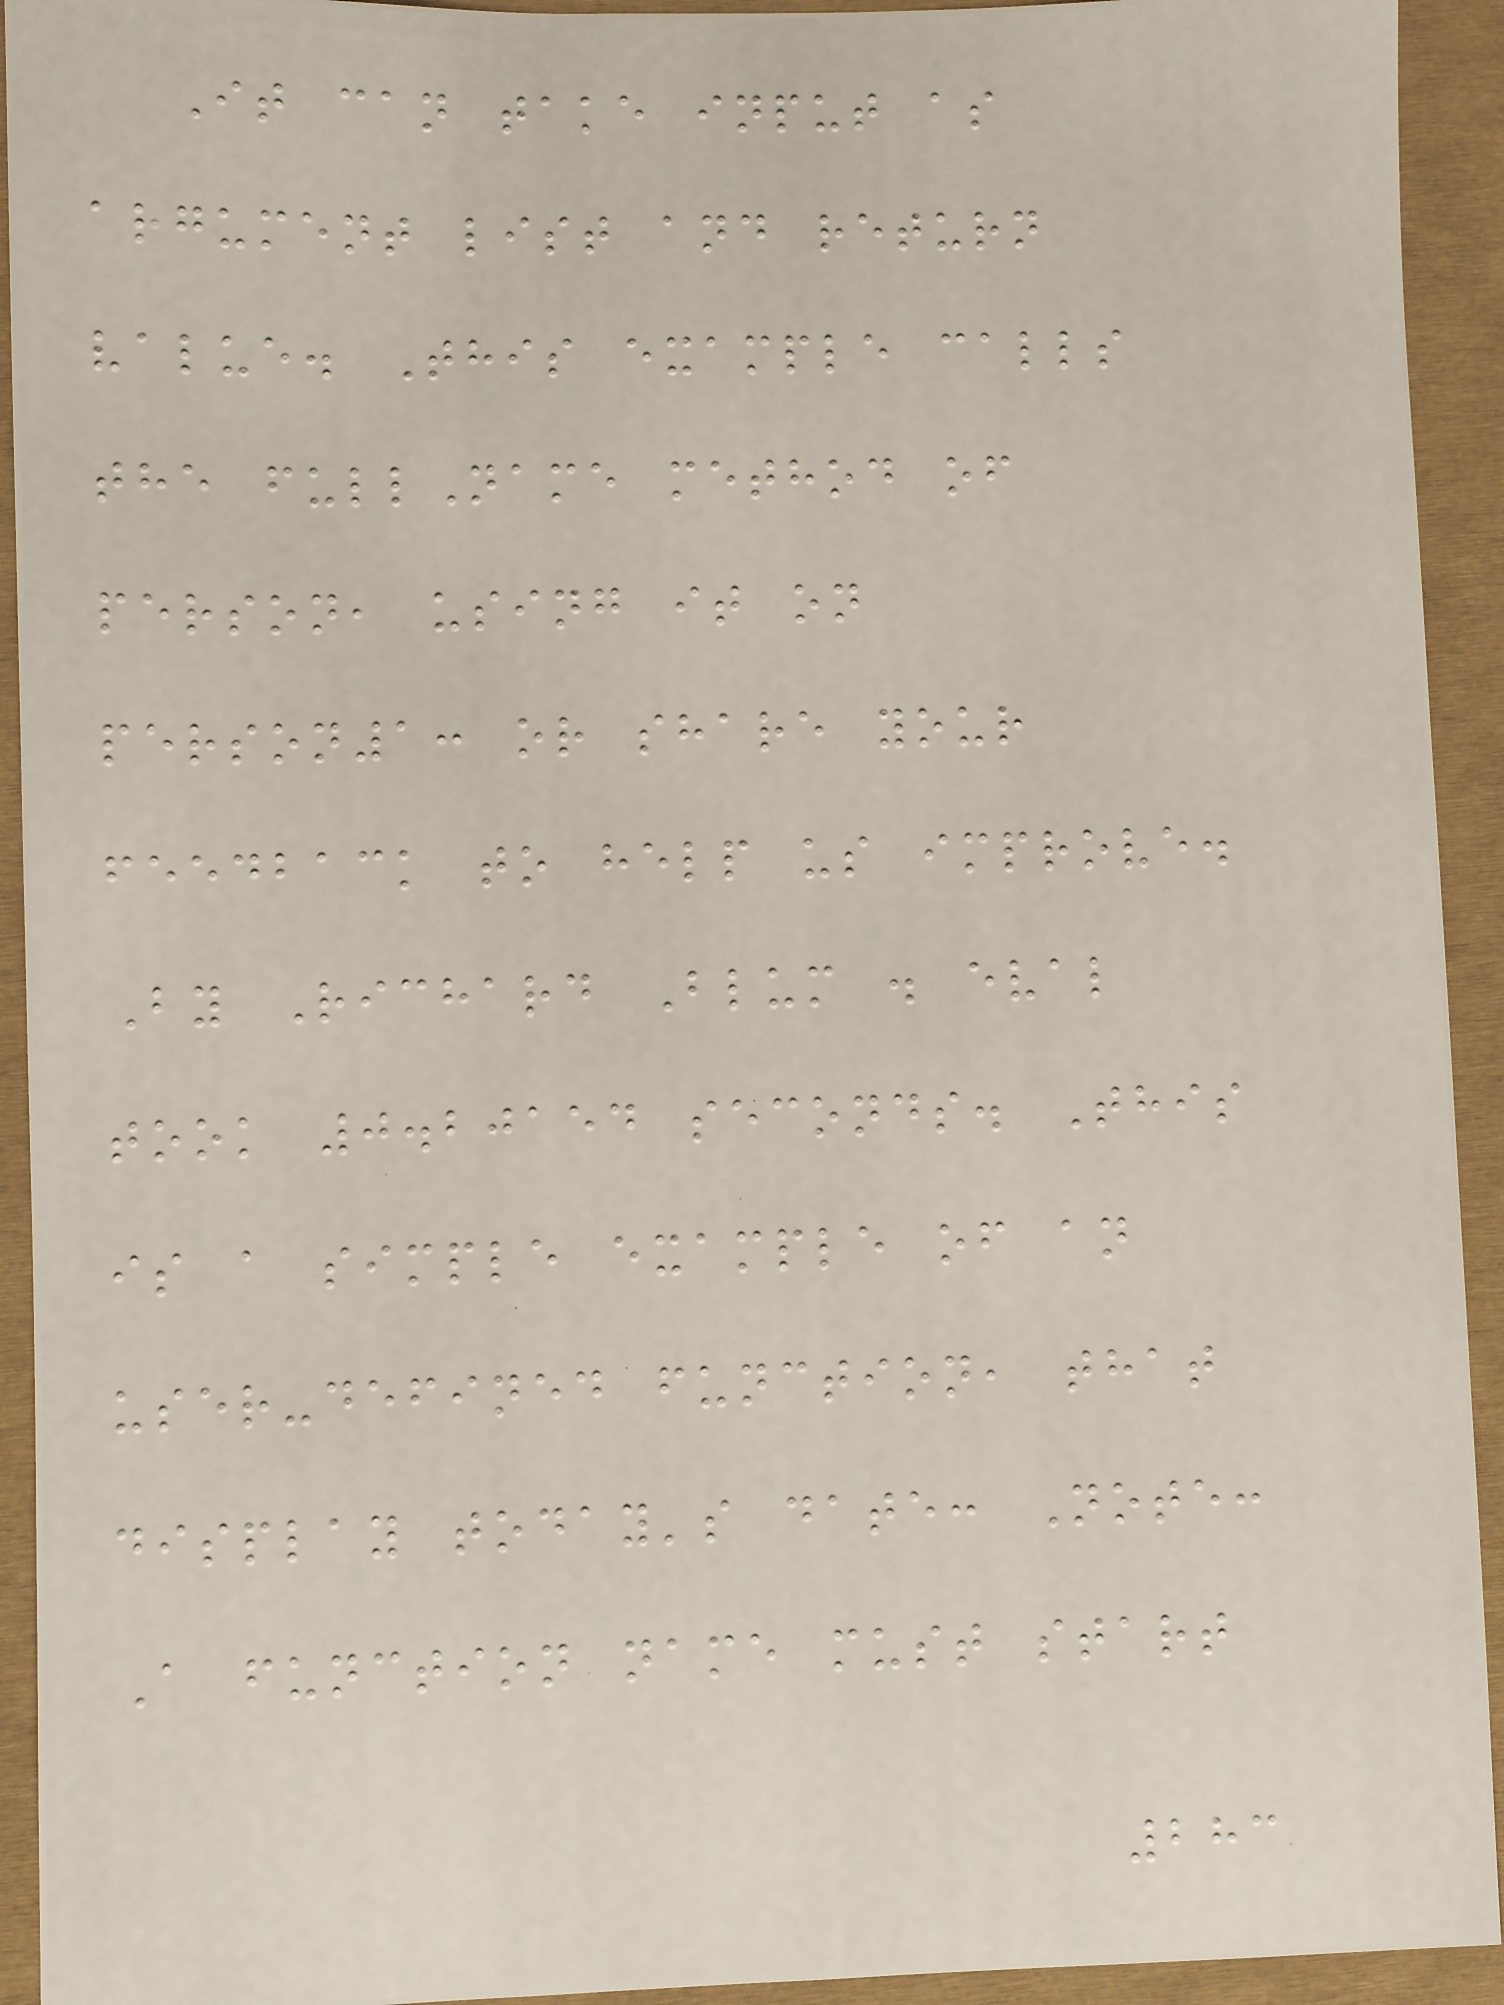It can take input as
argument list and return
value. This example calls
the fullName method of
person, using it on
person1: or share your
feedback to help us improve.
By Richard Blum . eval
took 0.20154 seconds. This
is a simple example of an
user-defined function, that
display today's date: Note:
A function name must start
283
